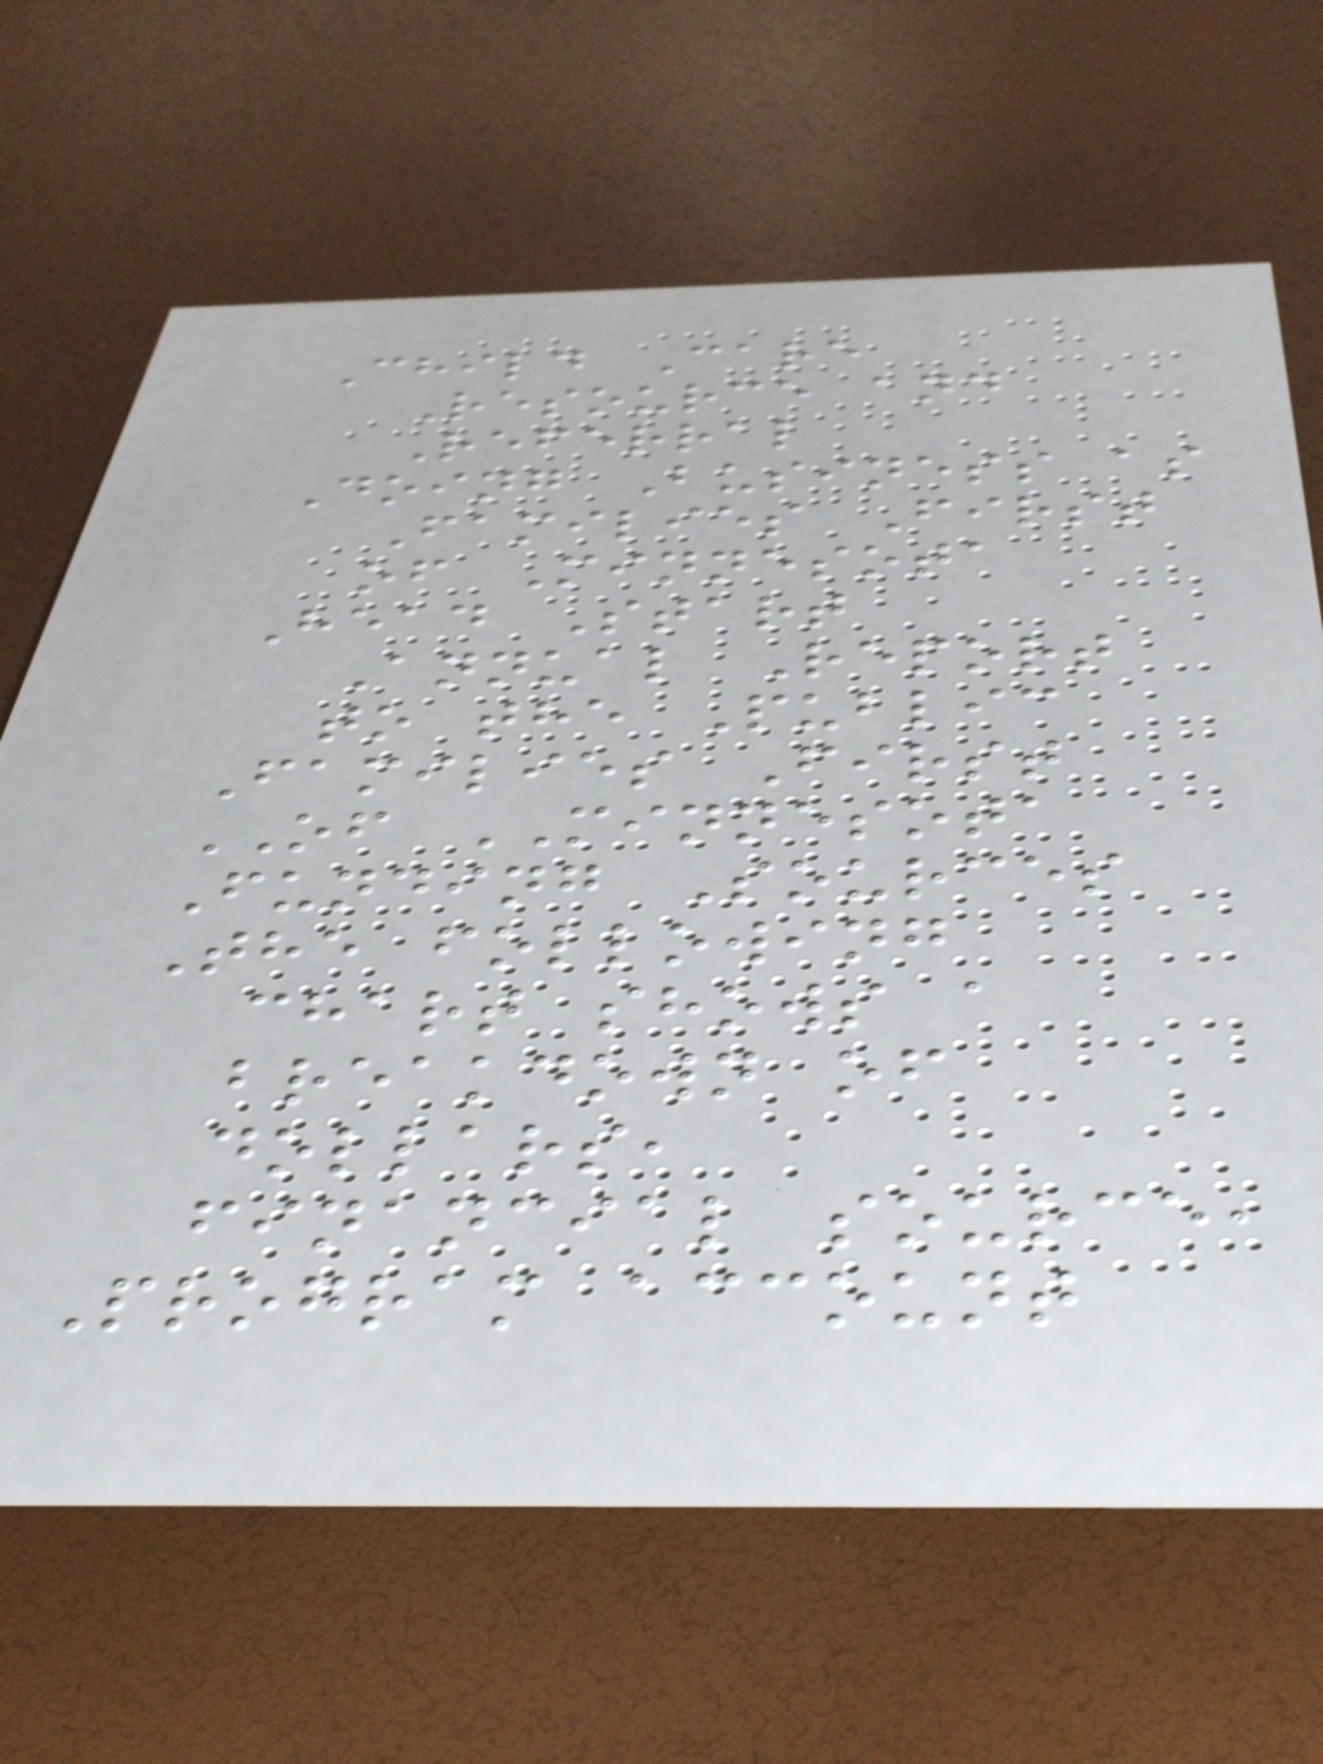Child Care
Resource and
Referral
Doing Business as
Families First
of Minnesota
Head Start
Annual Report
to the Public
Families First
OF MINNESOTA
Funding Sources
The following
chart shows a
breakdown of
dollars,
financial source,
Program account
